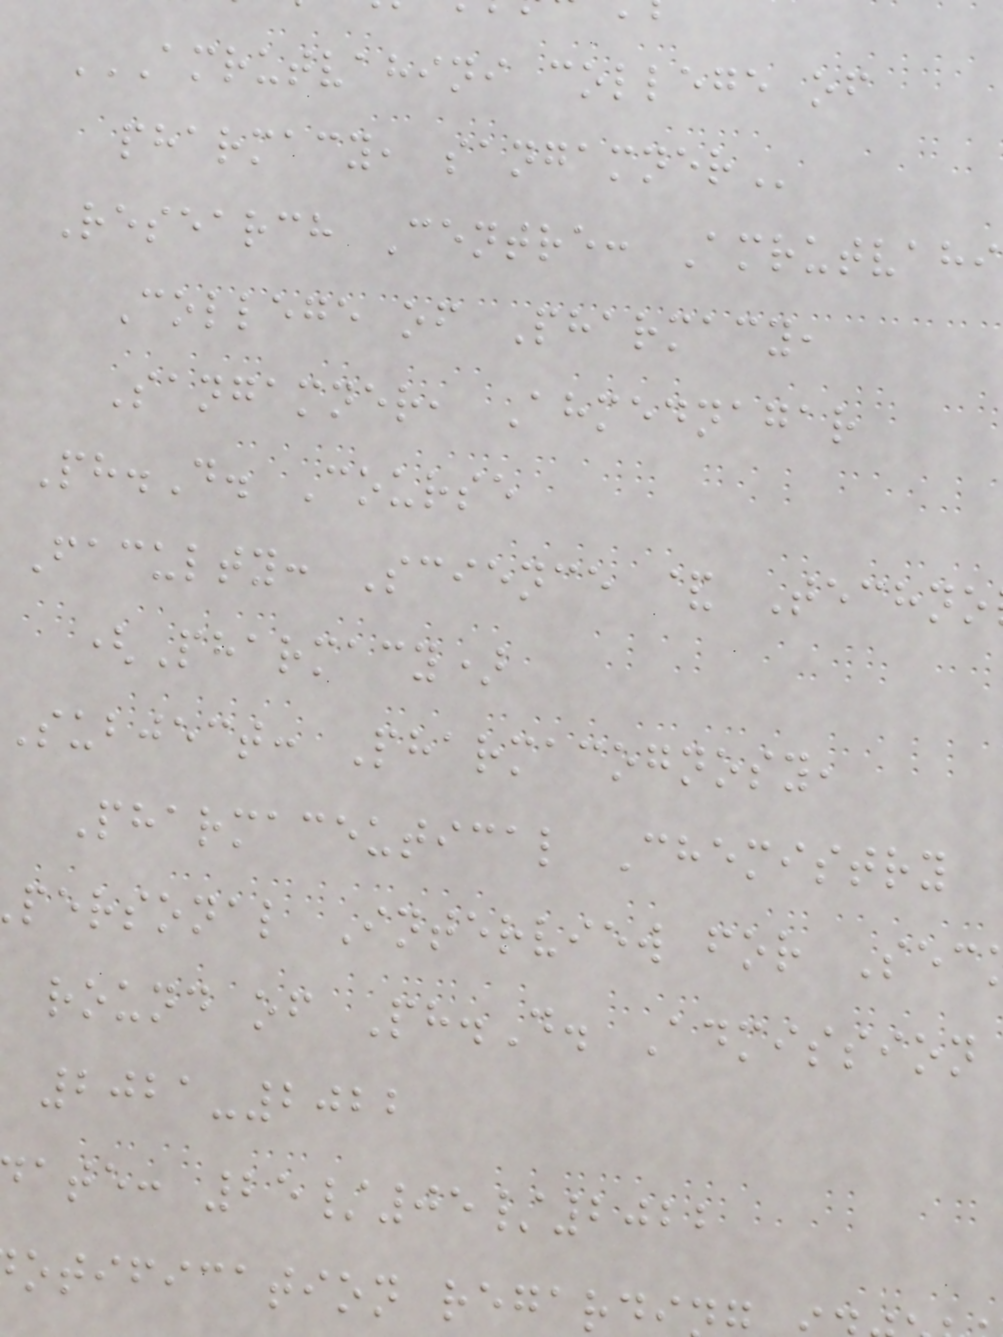AMRUTVAHINI COLLEGE OF
pharmacy,
Research Centre: Amrutvahi
College of Pharmacy,
Sangamner, Ahmednagar
Ph.D. Course
Faculty: Science & Techno
(Pharmacy)
Subject: Pharmacognosy,
Pharmaceutical Chemistry
personal Interview for Sec
round of Ph.D. Admission
2021-2022
ate: 25/05/2022
otification regard
